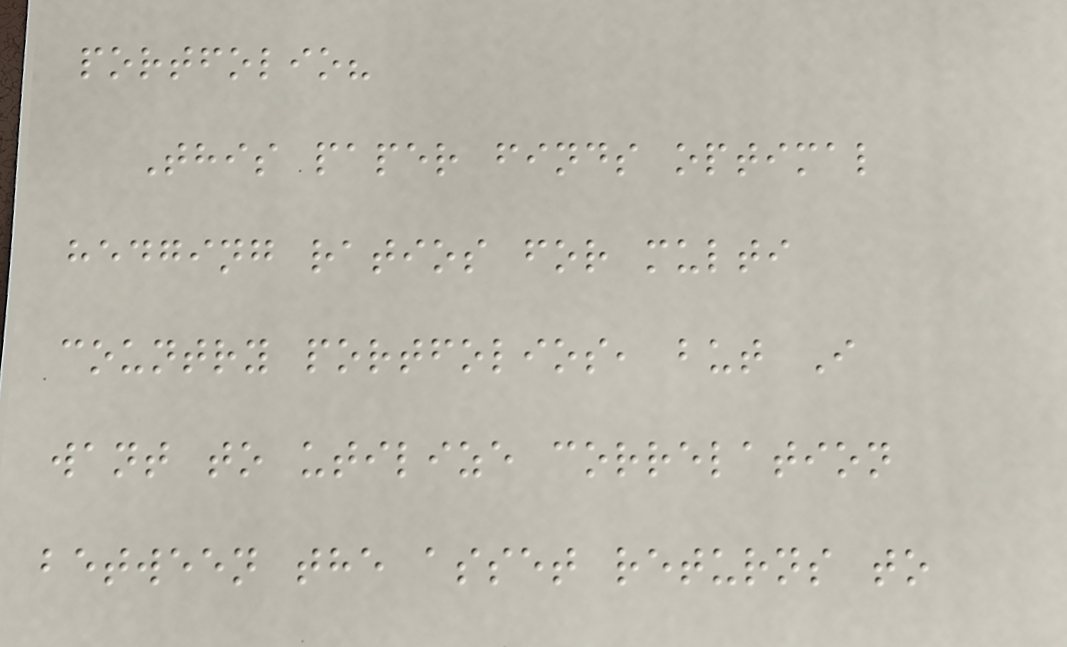portfolio?
This paper finds optimal
hedging ratios for multi
country portfolios, but I
want to utilize correlation
between the asset returns to
